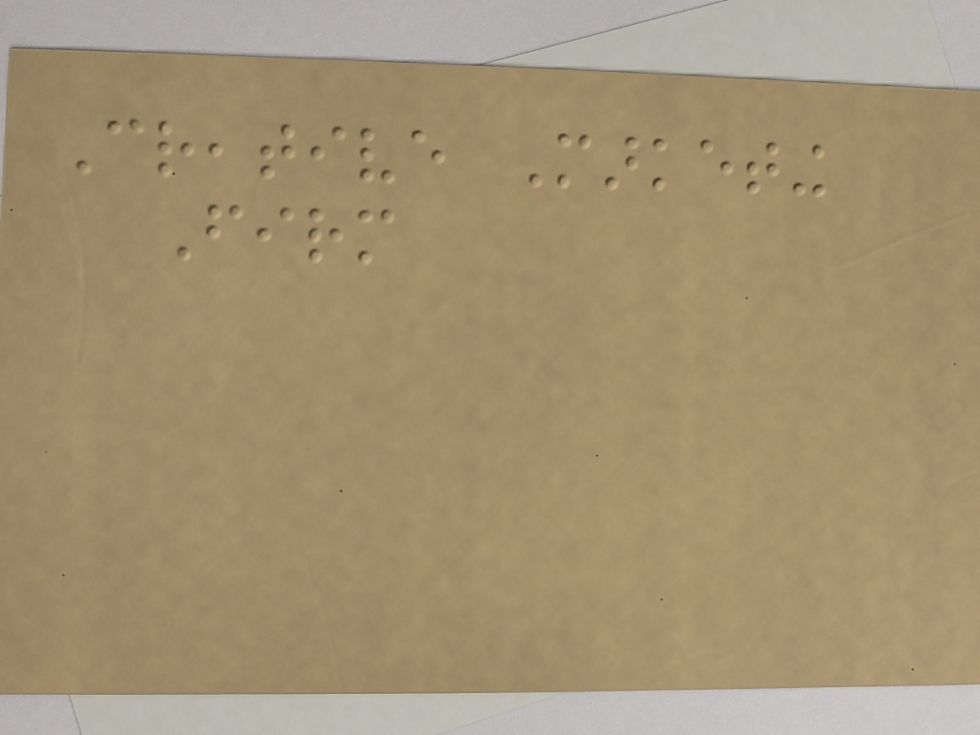Creative Marketing
Firm
